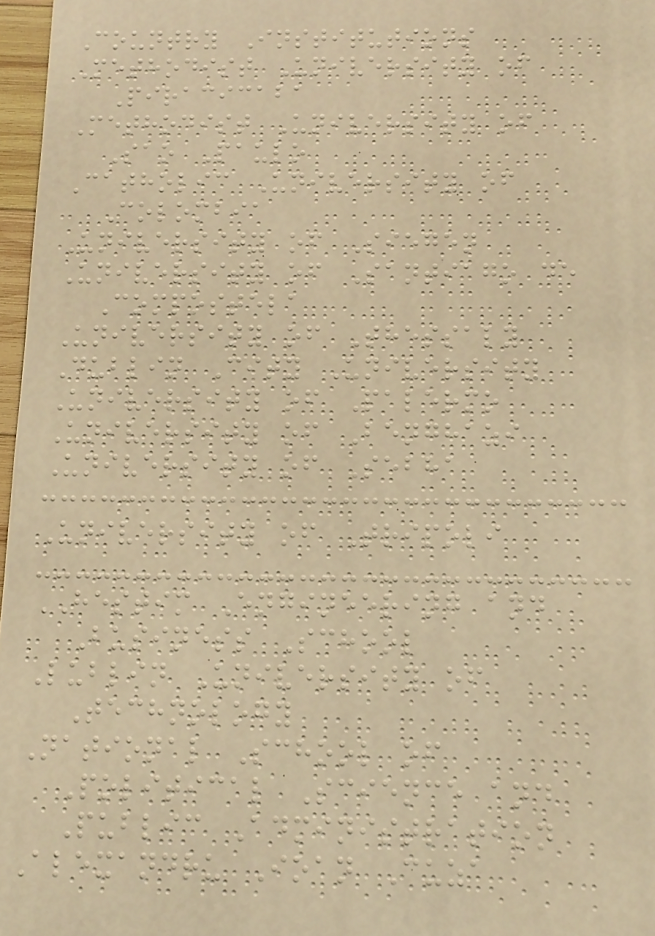Country Institutions
Methodist University of
Piracicaba
Methodist University of
Sao Paulo
Catholic University of
Colombia
University of Siegen
University of Santiago de
Compostela
University of Thessaly
Dublin City University
University of Palermo
University of Benghazi
University of Sebha
University of Tripoli
HESTIM Engineering and
Business School
Lublin University of
Technology
National School of
Political Science and
Public Administration
Alexandru Ioan Cuza
